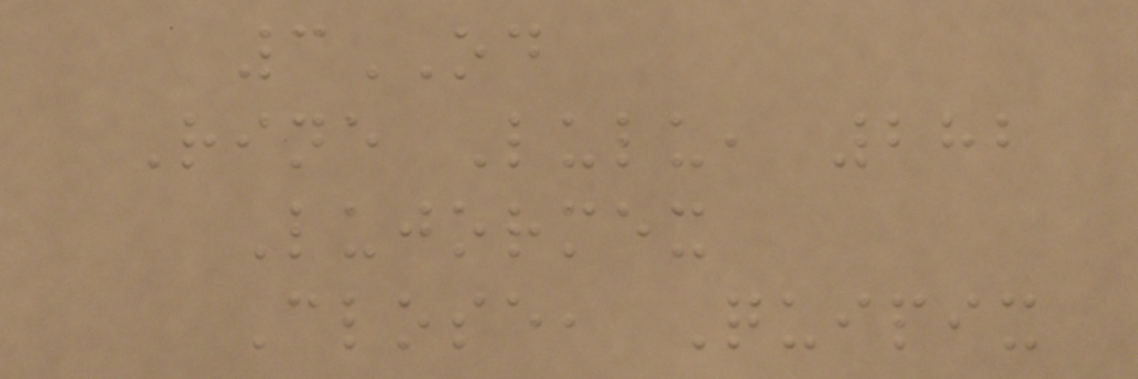3OD
Rine Lulu, 282
Lujormex
Close, Quipix
